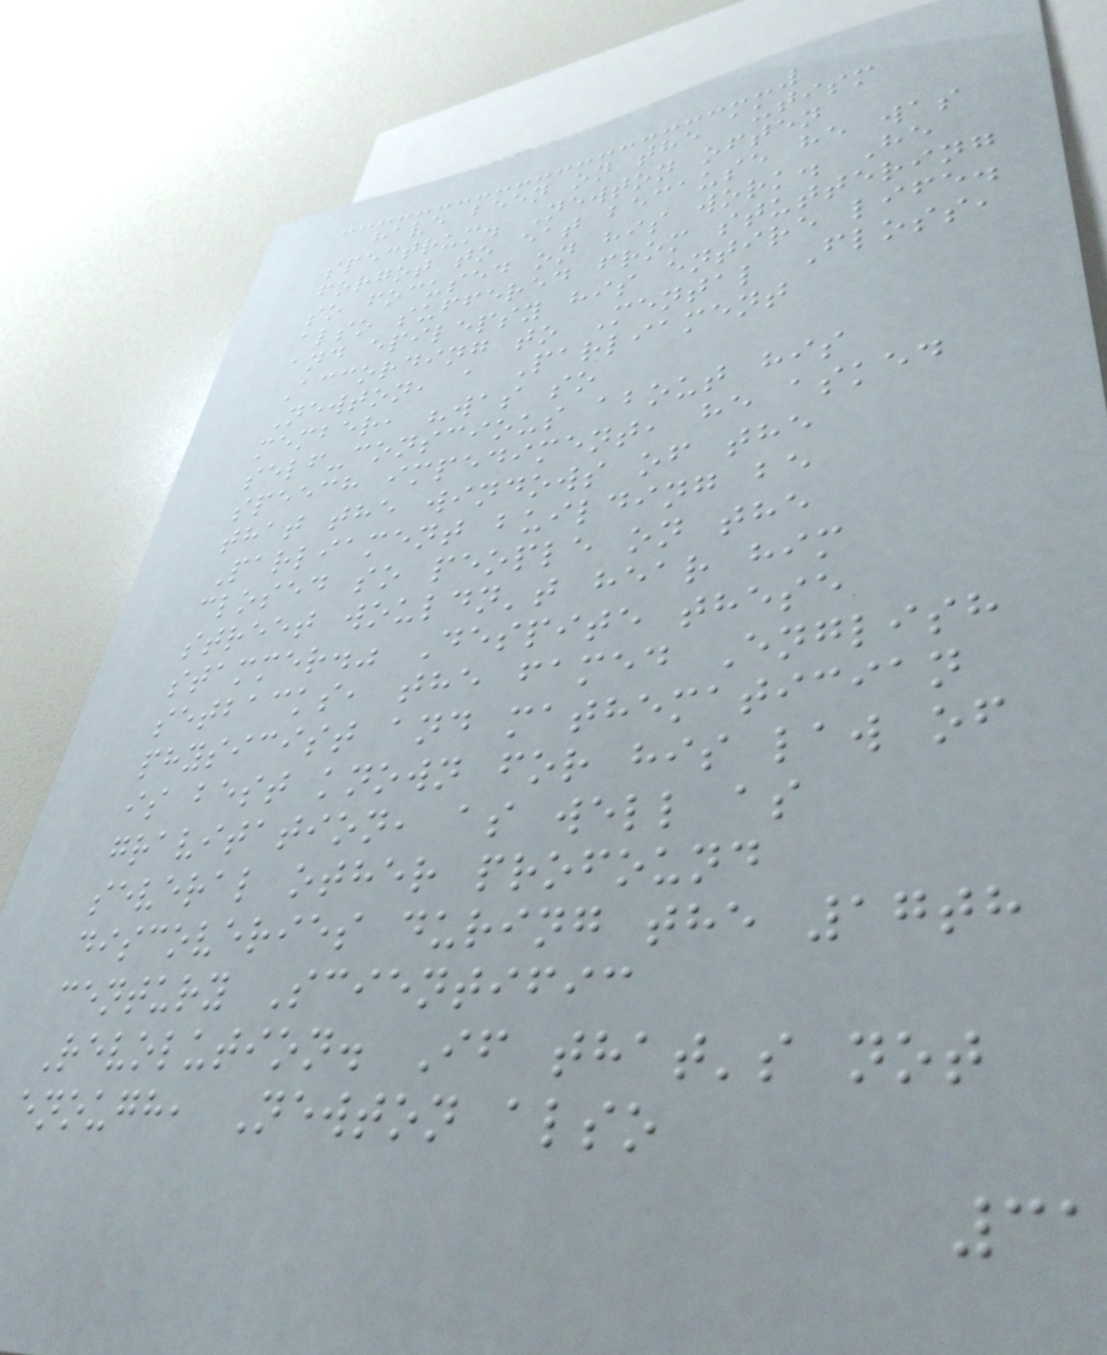have been on the autism
spectrum. Newton often
forgot to eat because he was
so focused on his work. He
also suffered from stuttering
and epilepsy his entire life.
According to Mental Floss,
Newton, a Parliament
member, "was so
self-conscious about his
speech impediment, he asked
that the windows of the
Parliament building be
closed so people on the
street wouldn't hear him
stammer." Despite these
setbacks, the famed English
physicist and mathematician
is best known for his law of
gravitation, as well as
several other profound
discoveries during the 17th
century Scientific
Revolution. If that's not
enough, Newton also
31
